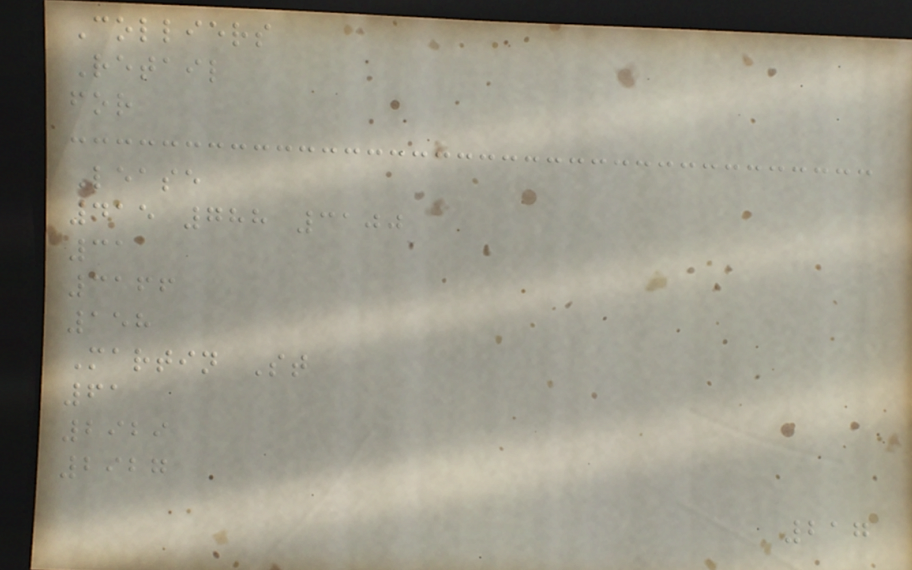Colliers
Retail
for
Lease
415 788 3100
31
3166
158
Martin St
61
2929
2927
217
